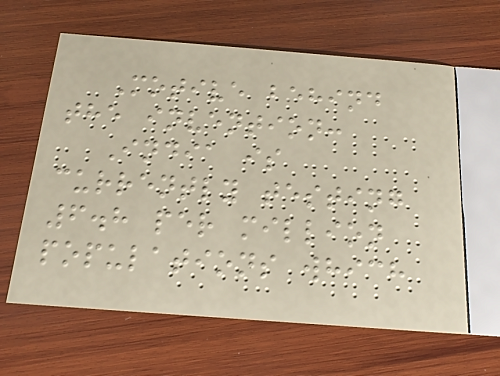Motive behind
the invention:
India is
currently testing
6.8 per million
populations which
